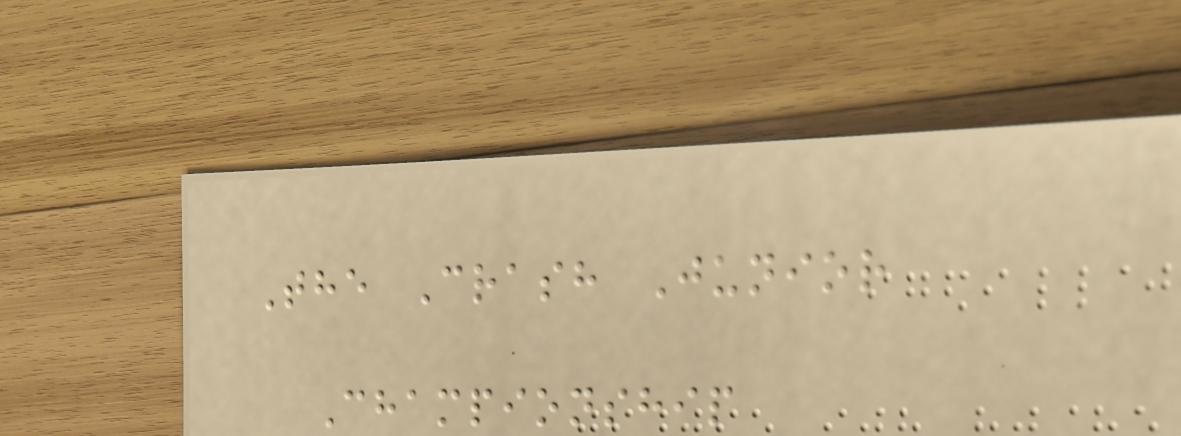The Crash Junior
Championship
